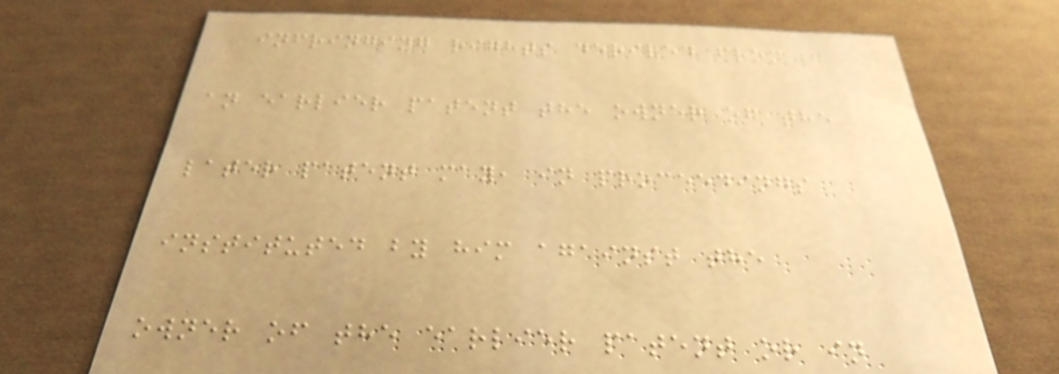infringing rights derived from
an earlier patent the owner of the
later patent may, in proceedings
instituted by him against the
owner of the earlier patent or in
